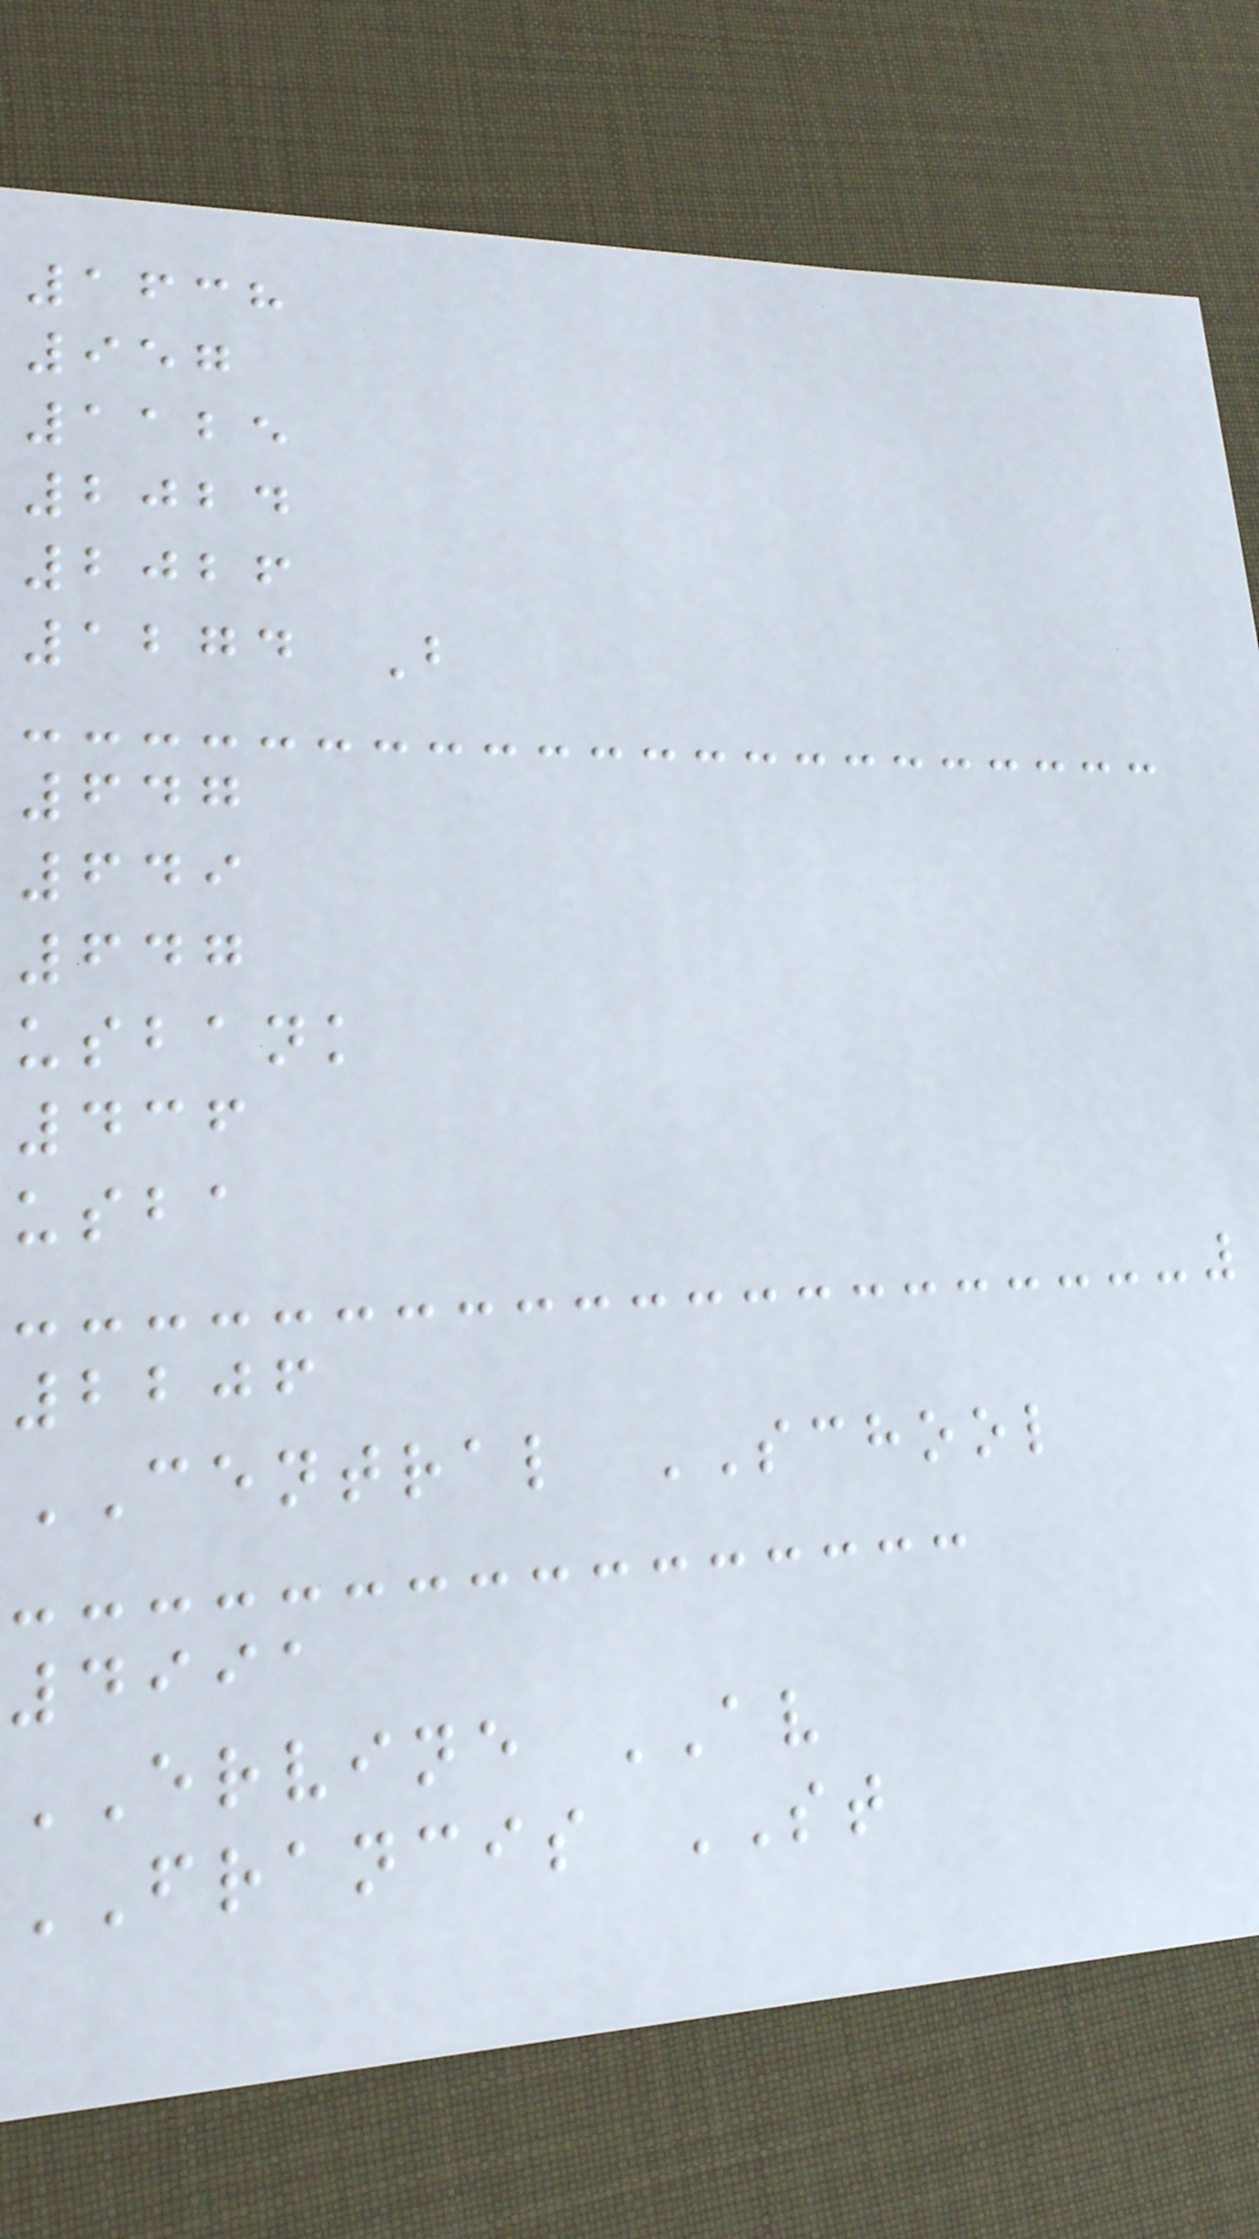1638
957
1125
2024
2026
1274 B
647
649
647
usbank
436
usba
2206
CENTRAL SCHOOL
4991
ERVINE AV
FRANCIS ST
